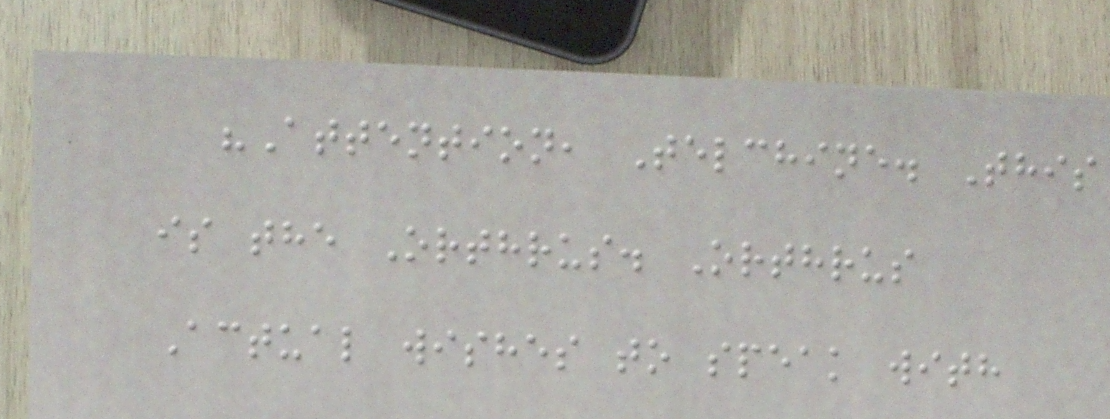"Attention, Telchine. This
is the Orthrus. Orthrus
Actual wishes to speak with
